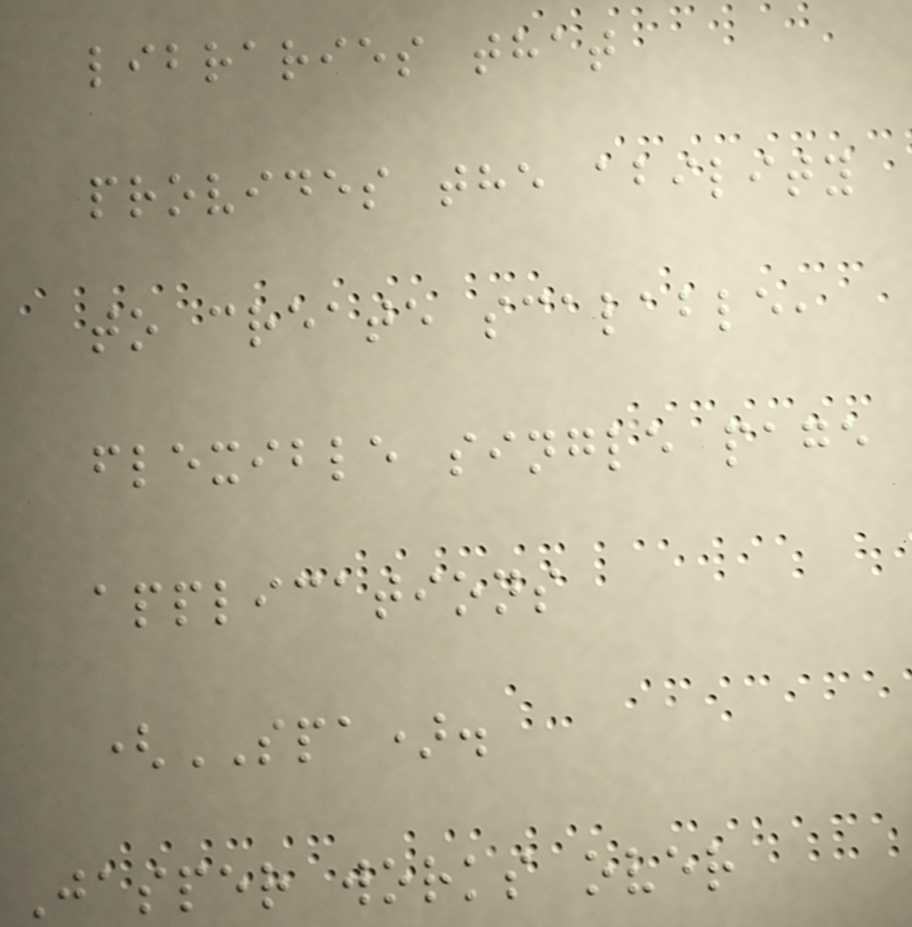libraries that
provides the ability
to create scalable,
flexible single page
applications
(SPA).
Jasper works over
